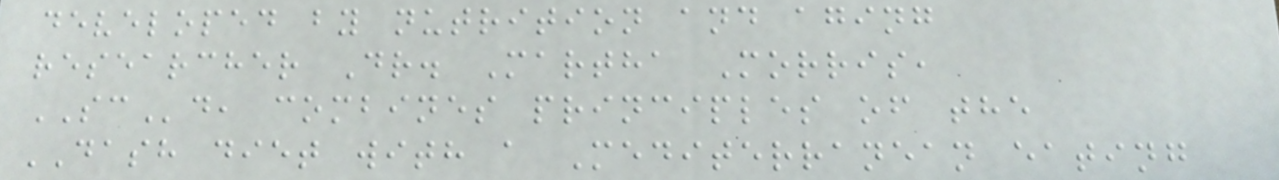developed by nutrition and aging
researcher Dr. Martha Morris,
SCd, combines principles of the
DASH diet with a Mediterranean eating
